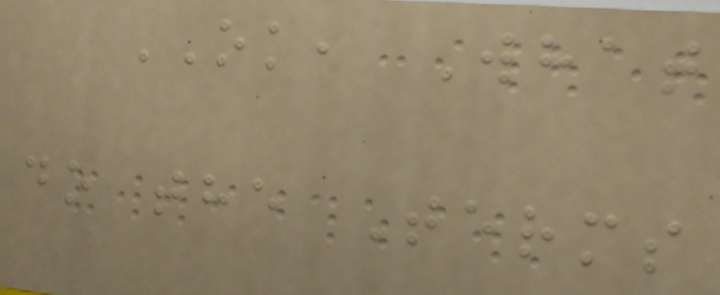OK, What
do the Terms
